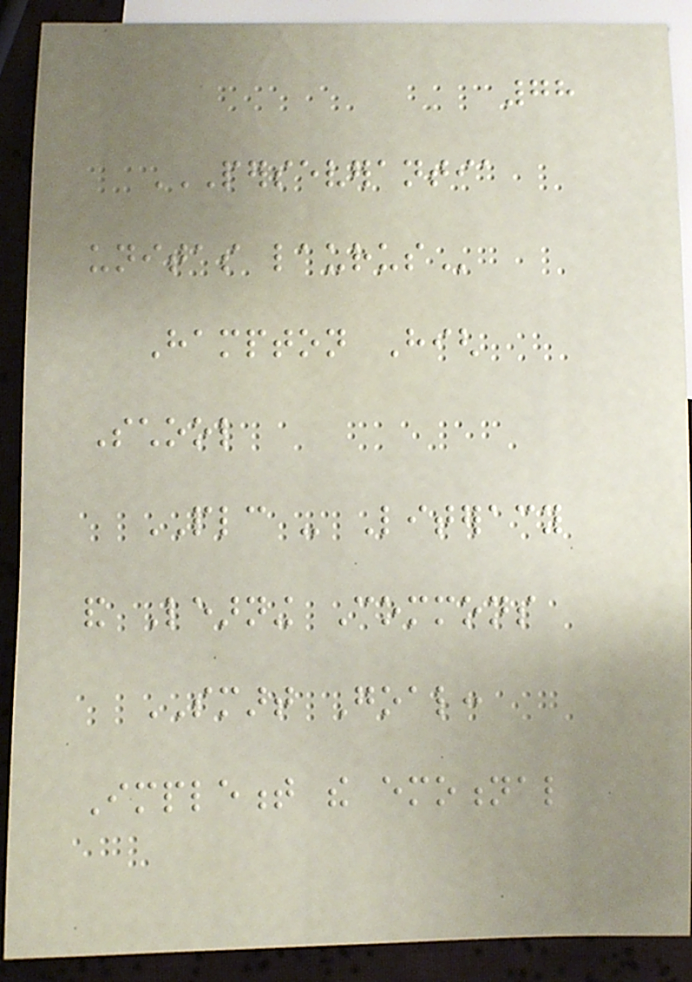78
PERSEVERANTIA
UNITAS LAURUS
Hampton High
School
PLC - Literacy
and Learning Commons
SMART Goal:
Implement the emotional
